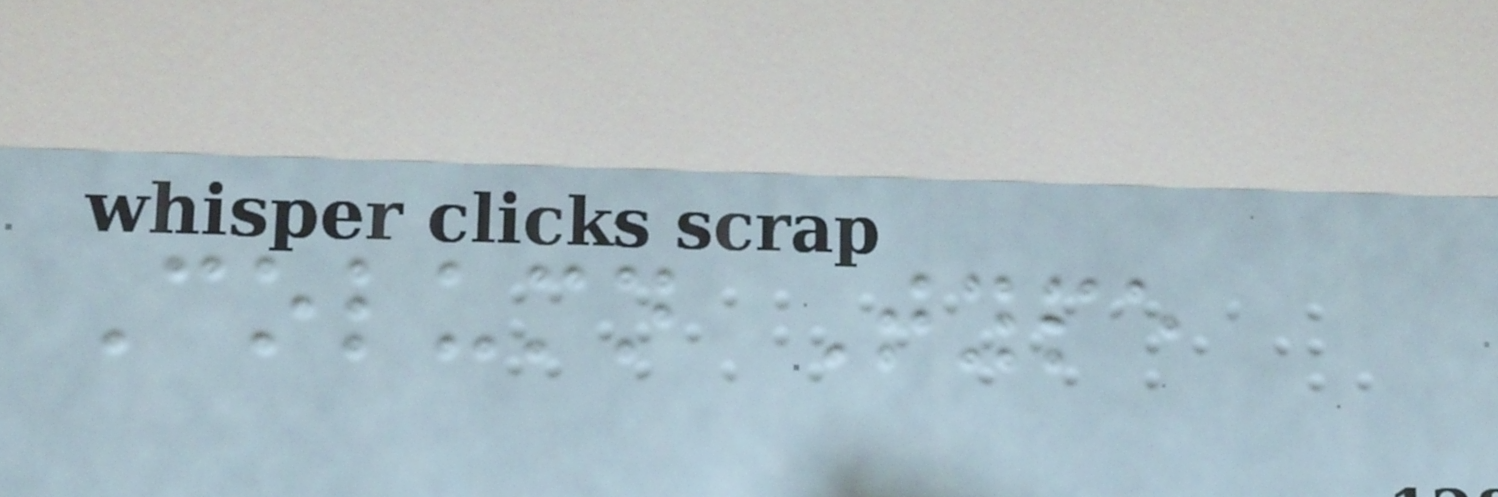Column Type
